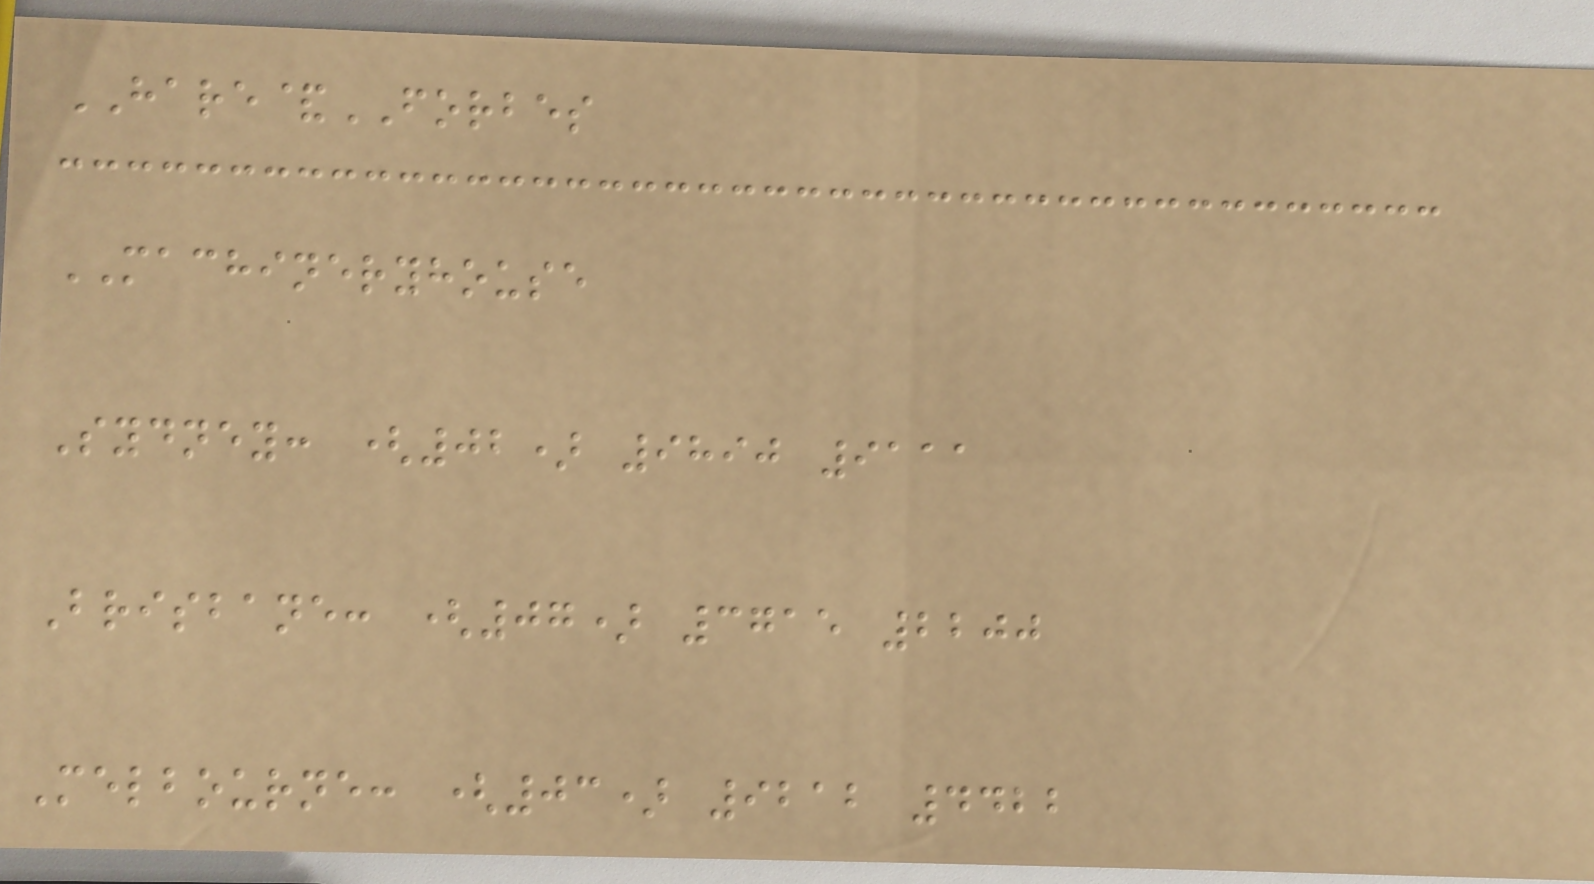HARE&FORBES
MACHINERYHOUSE
Sydney: (02) 9890 9111
Brisbane: (07) 3715 2200
Melbourne: (03) 9212 4422
